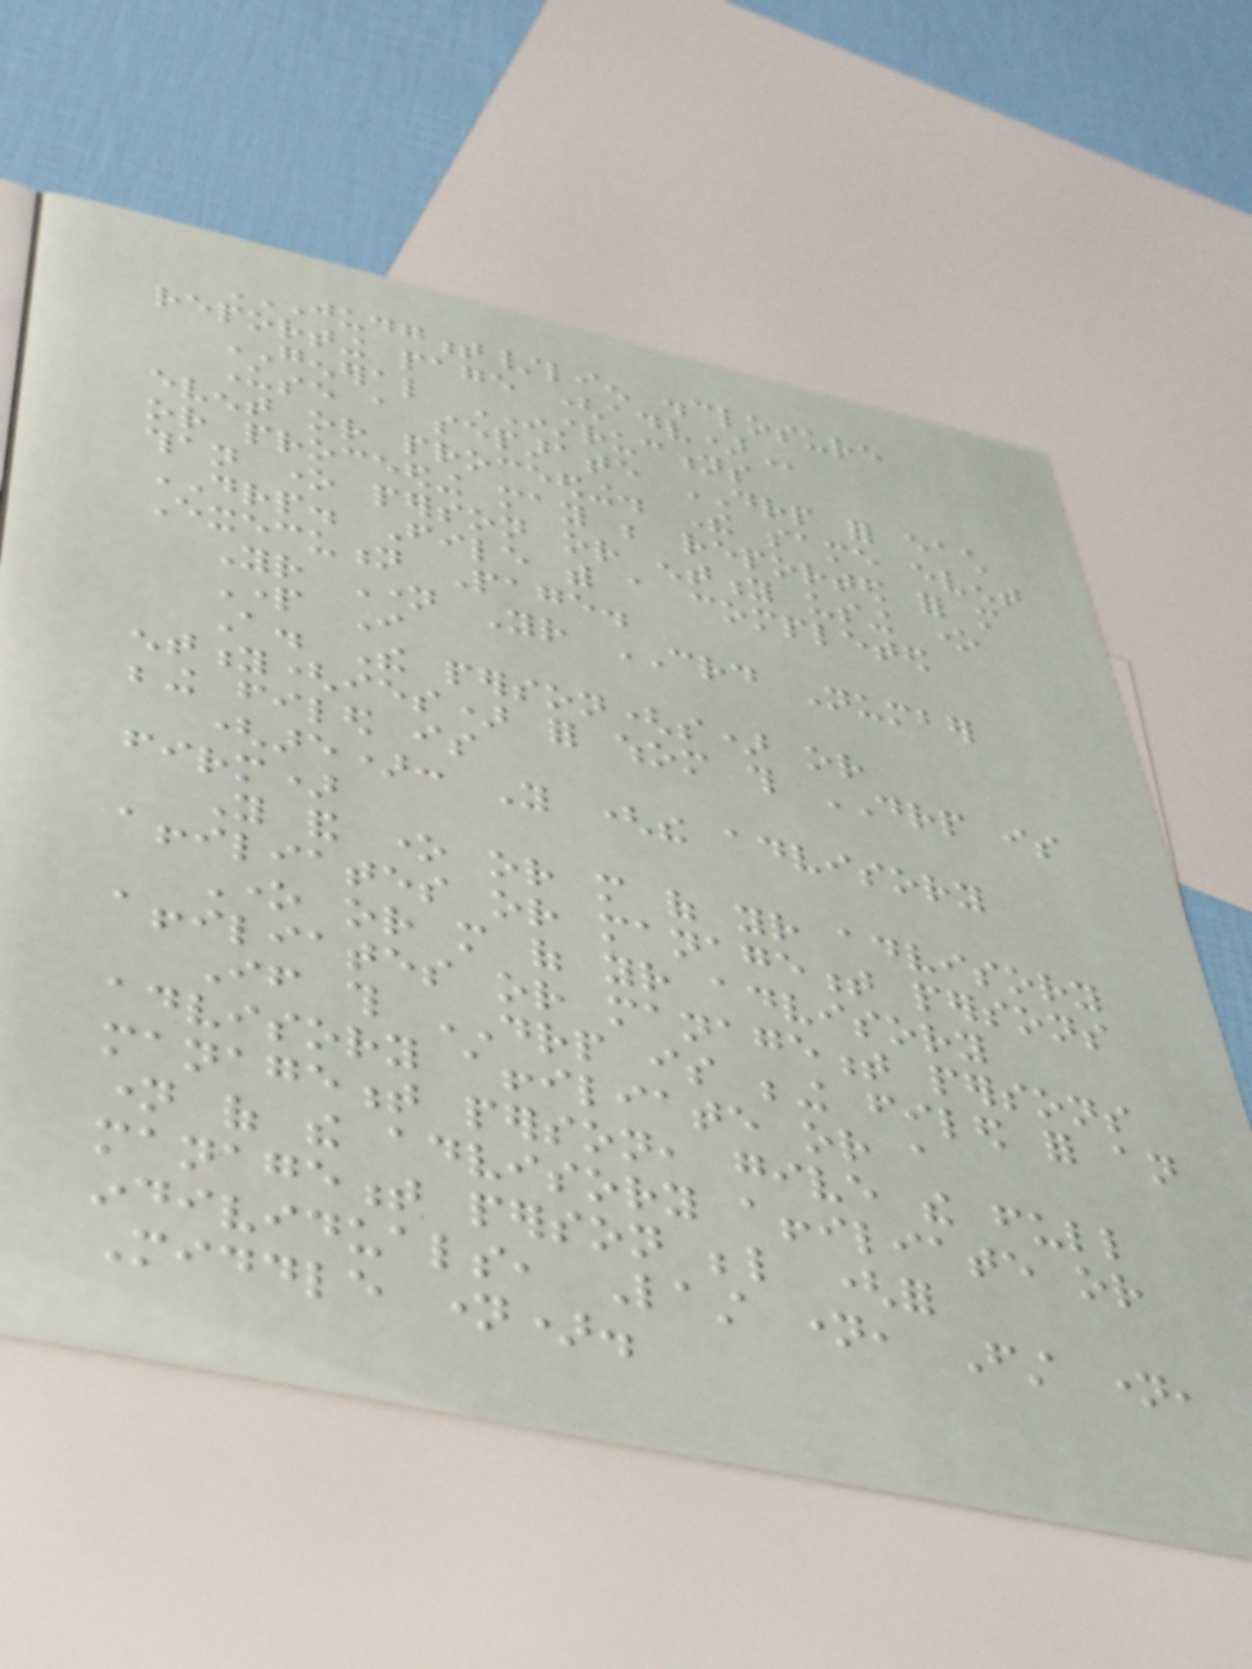JUDGMENT/LIEN DISCLOSURE
REPORTING PAGE (ADV)
GENERAL INSTRUCTIONS
Use a separate DRP for each
event or proceeding. The same event
or proceeding may be reported for more
than one person or entity using one
DRP. File with a completed
Execution Page.
Your Name Your CRD Number
Part I
A. The person(s) or
entity(ies) for whom this DRP is
being filed is
(are): You (the advisory
firm)
You and one or more of your advisory
affiliates or management persons
One or more of your advisory
affiliates or management persons
If this DRP is being filed for an
advisory affiliate or a
management person, give the full
name of the advisory affiliate or
management person below (for
individuals, Last name, First name,
Middle name).
